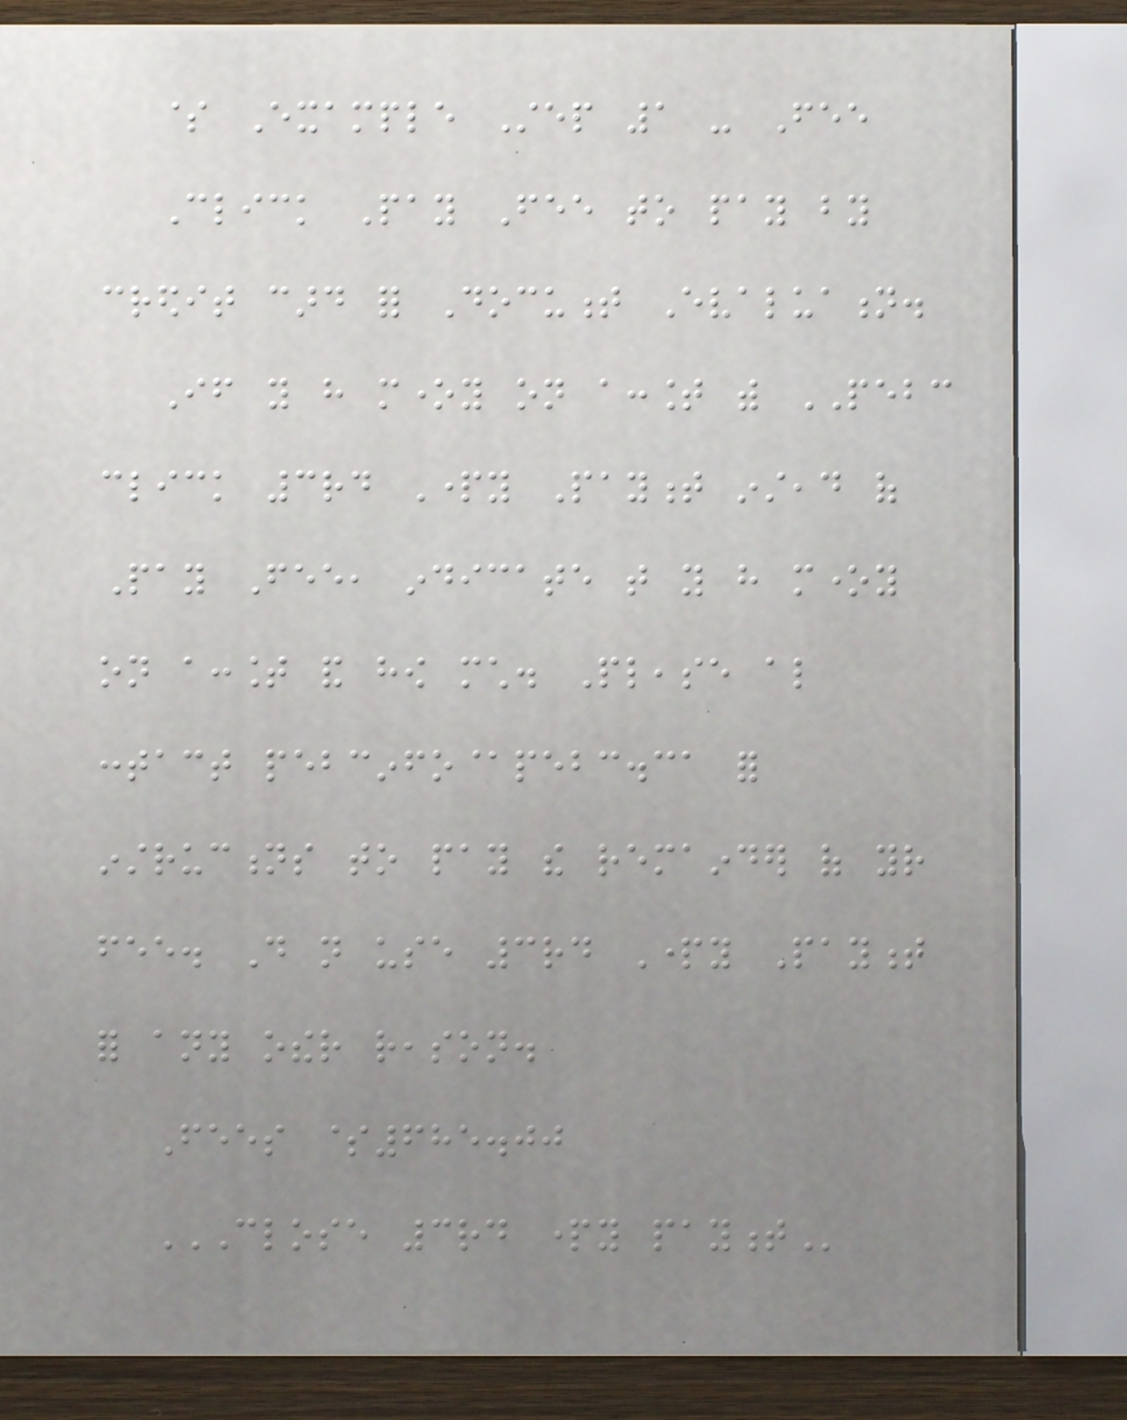$ Example Step 1 - Fee
Click Pay Fee to pay by
credit card for Document Evaluation.
If you have money on account with PEBC
click 3rd Party Payment instead of
Pay Fee, indicate that you have money
on account and how much. Please also
contact pebcinfo@pebc.ca for
instructions to pay the remainder of your
fee. Do not use 3rd Party Payment
for any other reason.
Fees $685.00
CLOSE 3RD PARTY PAYMENT
